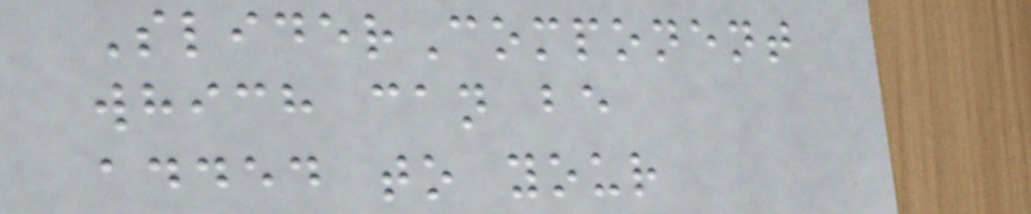SliderComponent
which can be
added to your
